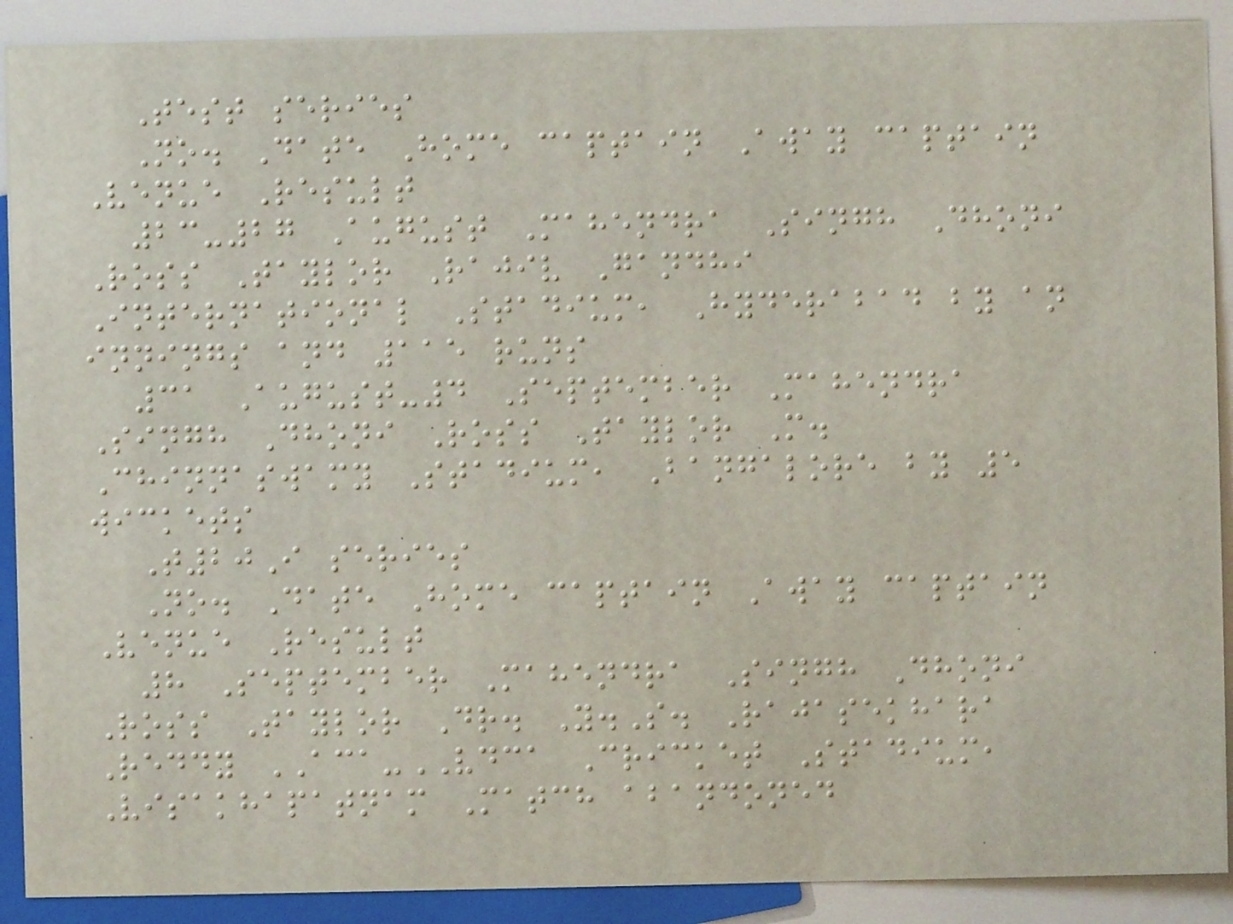Test series
No. Date Home captain Away captain
Venue Result
23-27 August Mahendra Singh Dhoni
Ross Taylor Rajiv Gandhi
International Stadium, Hyderabad by an
innings and 115 runs
31 August-4 September Mahendra
Singh Dhoni Ross Taylor M.
Chinnaswamy Stadium, Bangalore by 5
wickets
T20I series
No. Date Home captain Away captain
Venue Result
8 September Mahendra Singh Dhoni
Ross Taylor Dr. Y.S. Rajasekhara
Reddy ACA-VDCA Cricket Stadium,
Visakhapatnam Match abandoned
